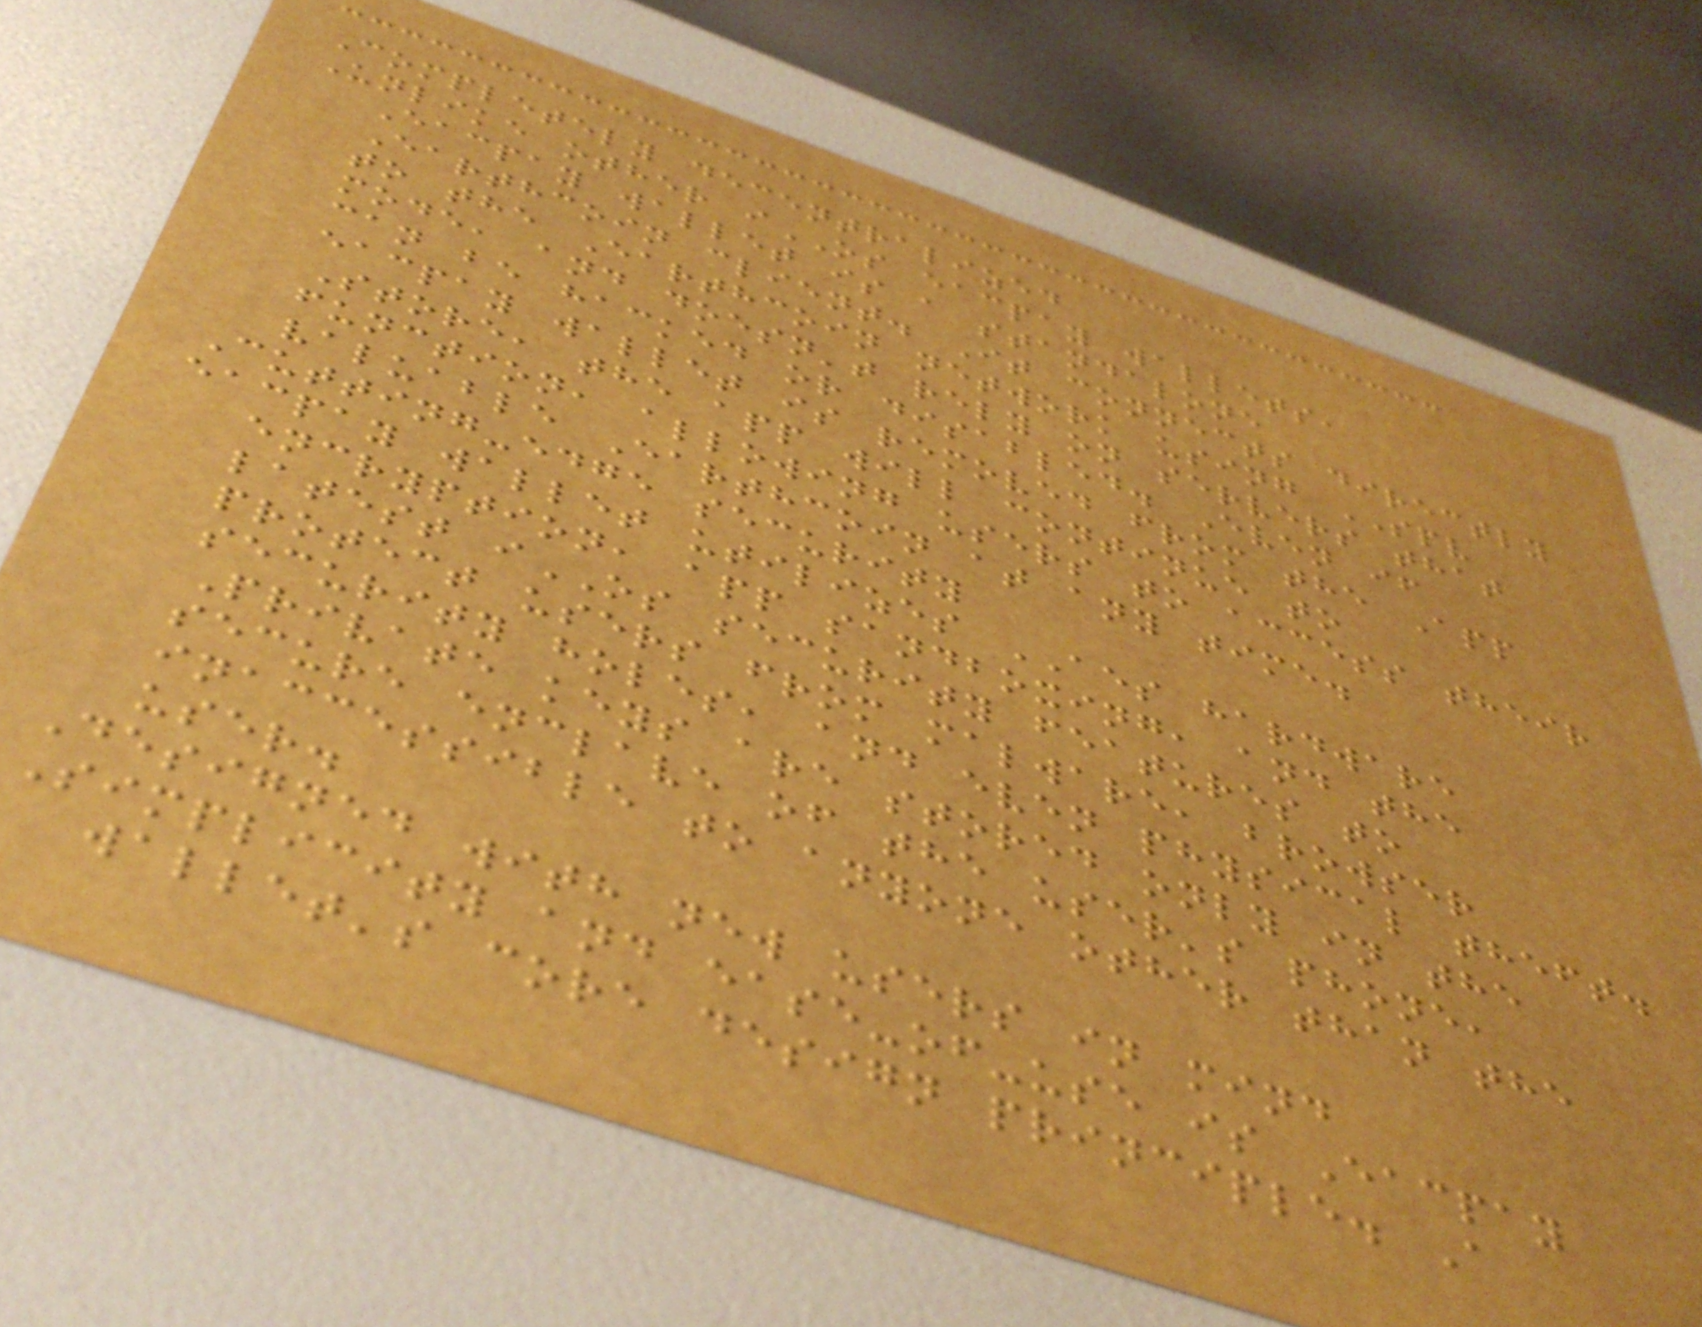Completely decentralized
Unlike other iOS eacpay wallets,
Eacpay wallet is a standalone
Earthcoin client. It connects directly
to the Earthcoin network using SPV
mode, and doesn't rely on servers that
can be hacked or disabled. Even if
eacpay wallet is removed from the App
Store, the app will continue to
function, allowing users to access their
valuable Earthcoin at any time.
Cutting-edge security
eacpay wallet utilizes AES hardware
encryption, app sandboxing, and the
latest iOS security features to
protect users from malware, browser
security holes, and even physical theft.
Private keys are stored only in the
secure enclave of the user's phone,
inaccessible to anyone other than the
user.
Designed with new users in mind
Simplicity and ease-of-use is Eacpay
wallet's core design principle. A
